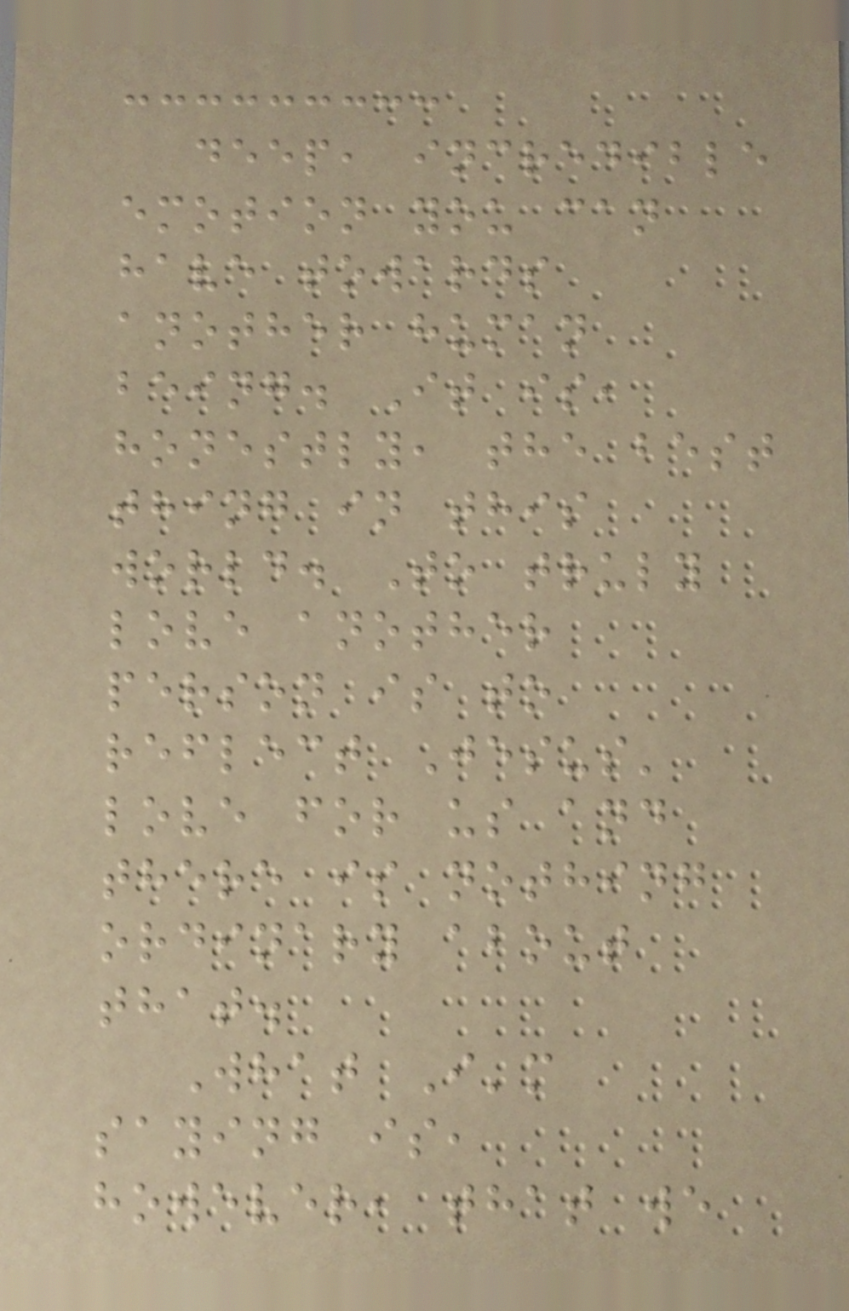deep, incredible
emotion you can
have towards
another human
being. It is,
honestly, the best
thing in this
world. To truly
love another
person is to
reflect Jesus'
love for us and
there is nothing
ordinary about
that.
What I'm
saying is,
however, that we
